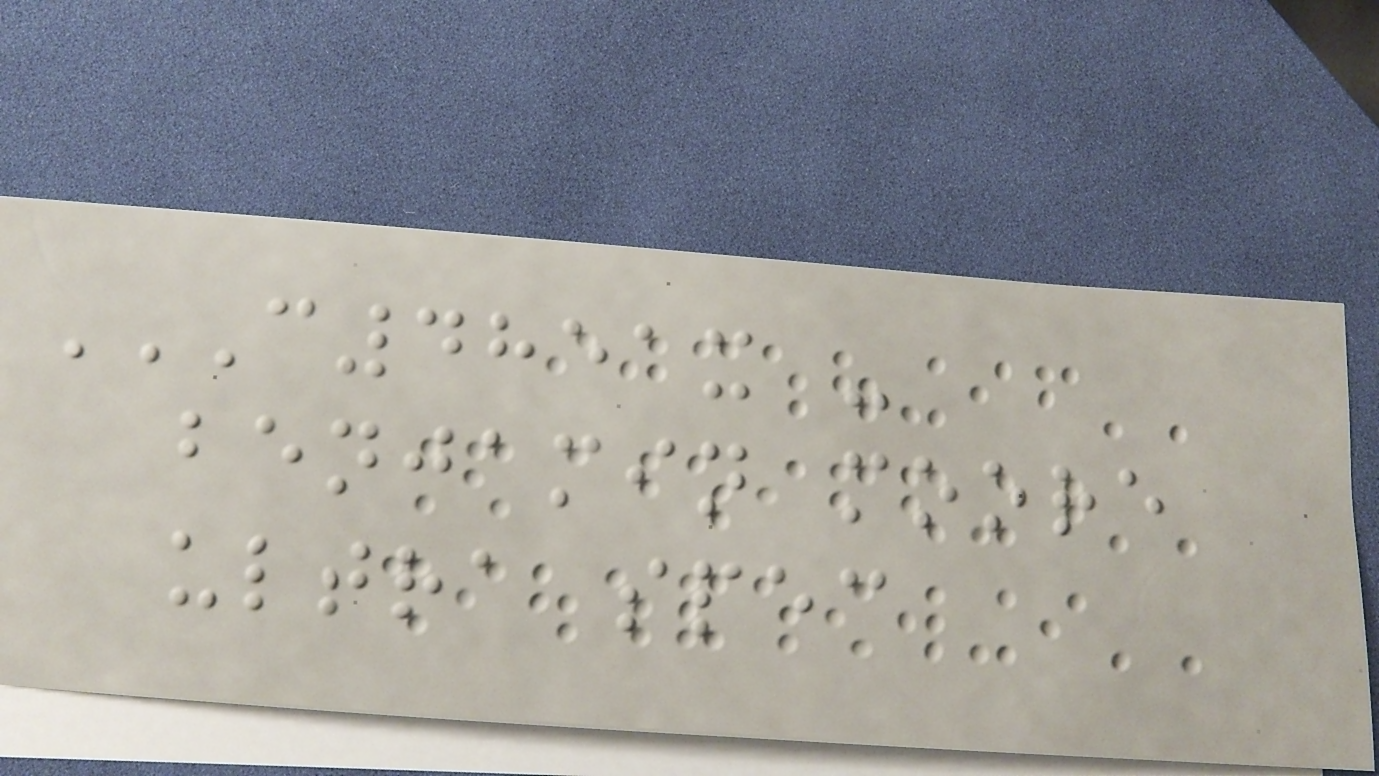C4851X -
BENJAMIN MOORE
ULTRA SPEC
